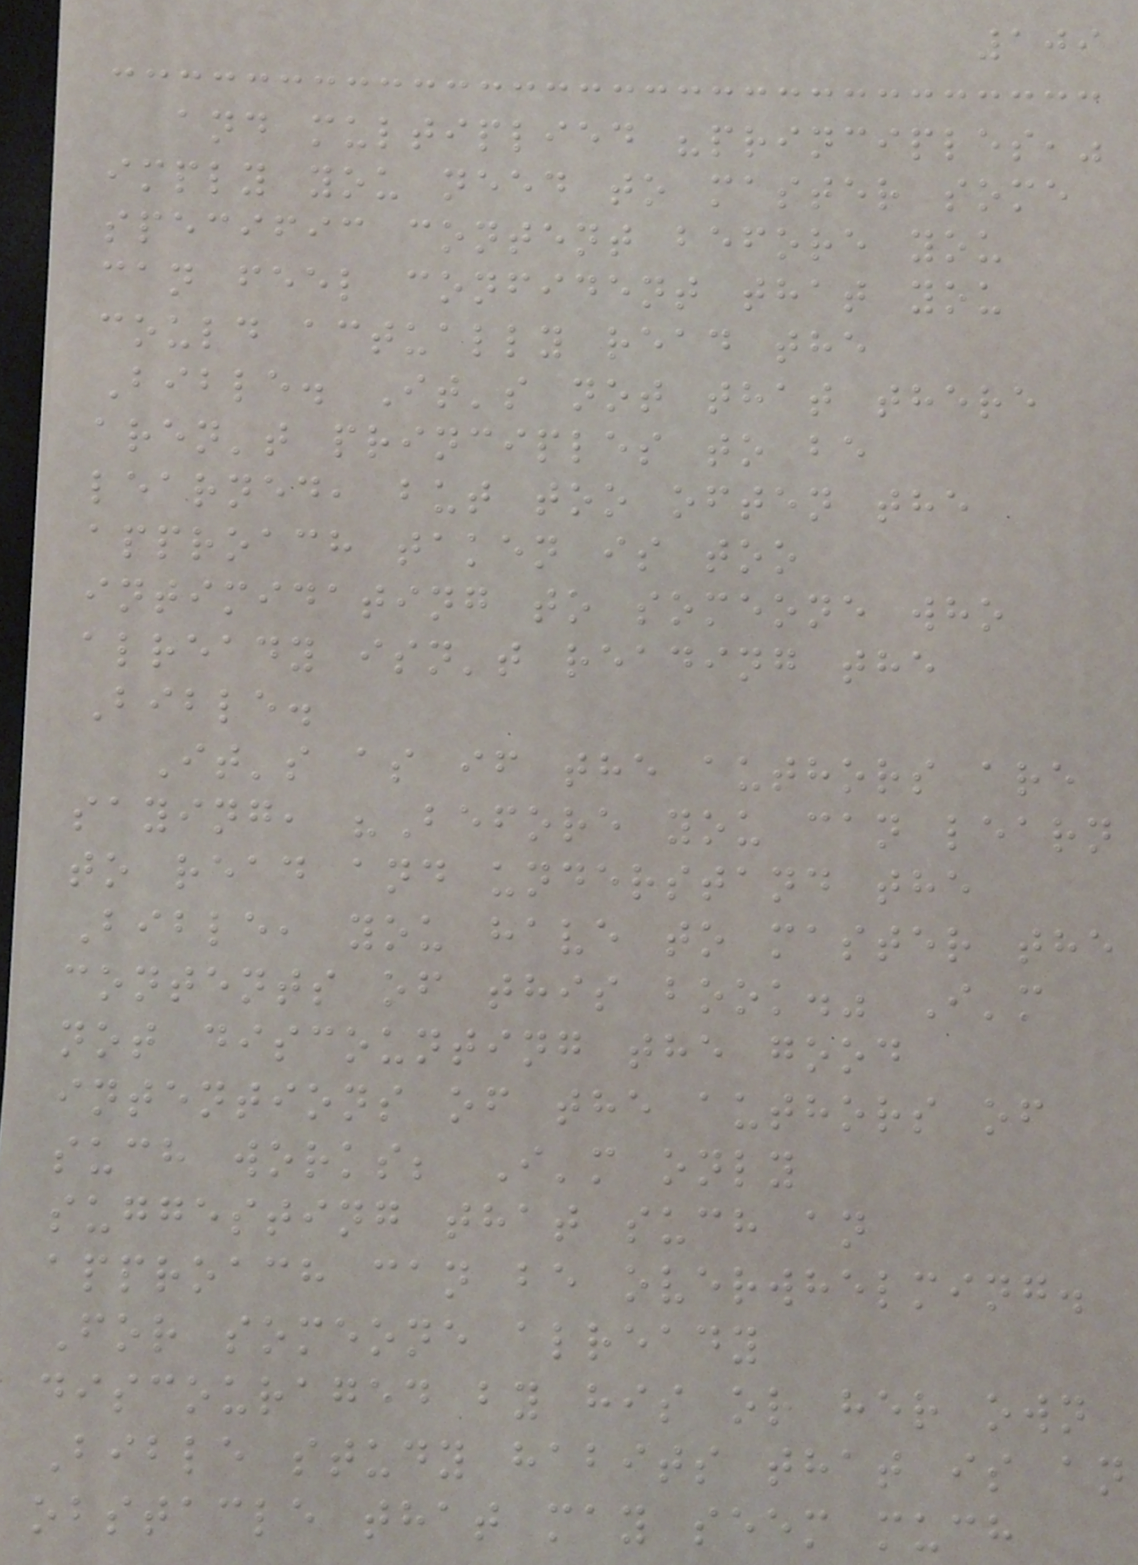109
and multiplied "principles,"
imply you need to master some
specific content before you
can feel confident that you
could actually read the
Bible. It's not that there
aren't principles to be
learned, but too often the
approach taken is too
intimidating to someone who
already isn't reading the
Bible.
It's as if the authors are
saying, "Before you can learn
to read and understand the
Bible, you have to master the
contents of this book." I'm
not discounting the good
intentions of the authors of
such works; I'm only
suggesting that such an
approach can be overwhelming.
For someone already
discouraged by his or her own
Bible study habits that is an
obstacle that may seem much
